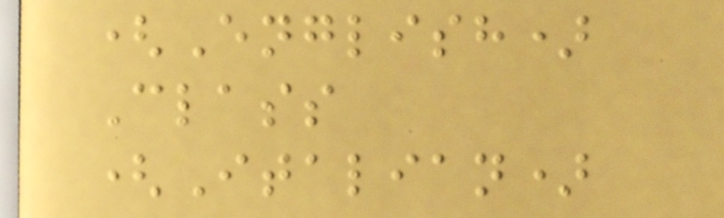(English)
Class
(Italian)
